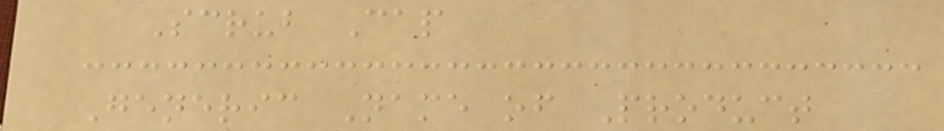Scrub Cap
Generic Name of Product
